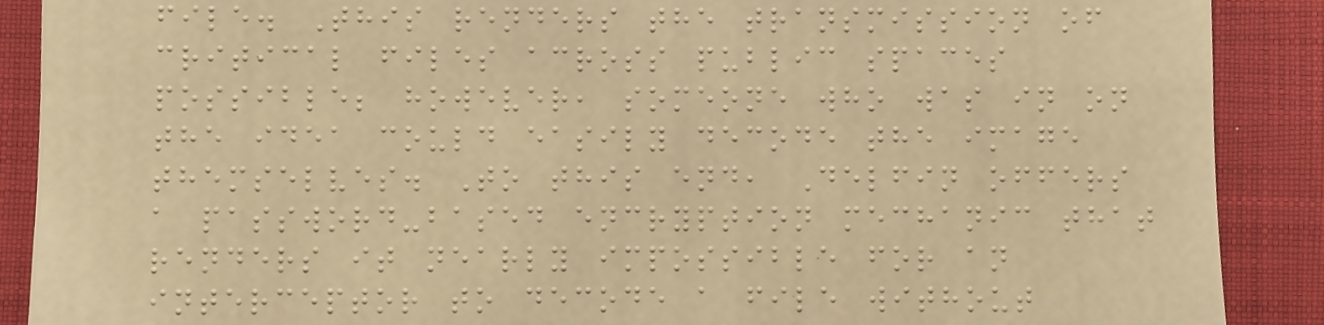file. This renders the transmission of
critical files across public spaces
possible; however, someone who was in on
the idea could easily decode the image
themselves. To this end, Delfin offers
a password-based encryption mechanic that
renders it nearly impossible for an
interceptor to decode a file without
